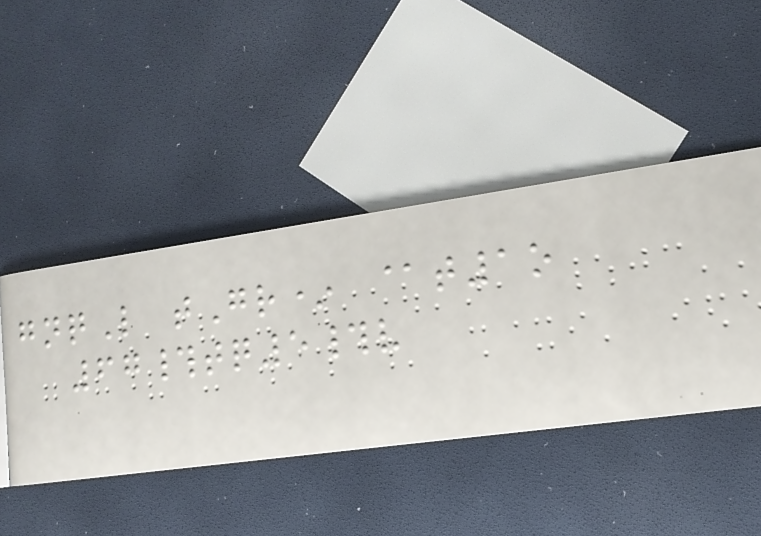gnqL tGr* @t1o
67#tq5#v
